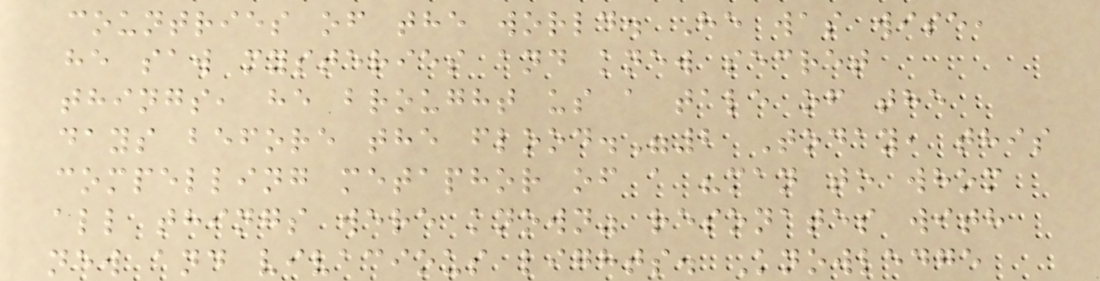countries of the world. He was wise,
he saw mysteries and knew secret
things, he brought us a tale of the
days before the flood."2 Today, this
compelling metaphor of a "man to whom
all things were known" resonates with
new and vivacious lights. Knowledge
